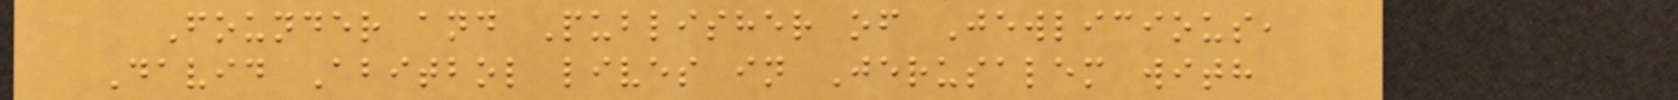Founder and Publisher of Jewlicious,
David Abitbol lives in Jerusalem with
